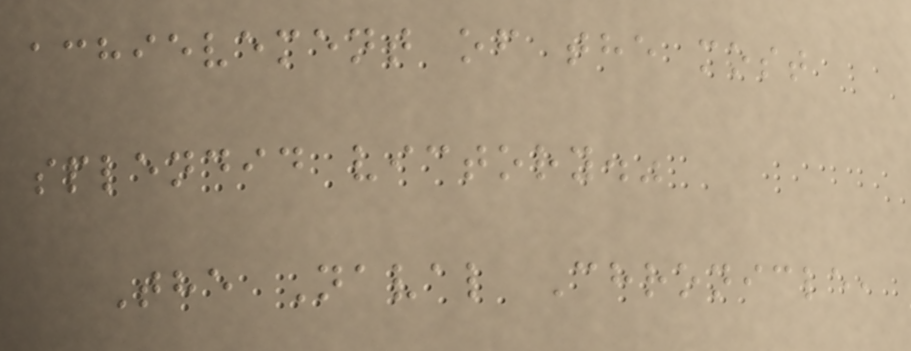achievement of the most
splendid victory."
The Naval Chronicle,
